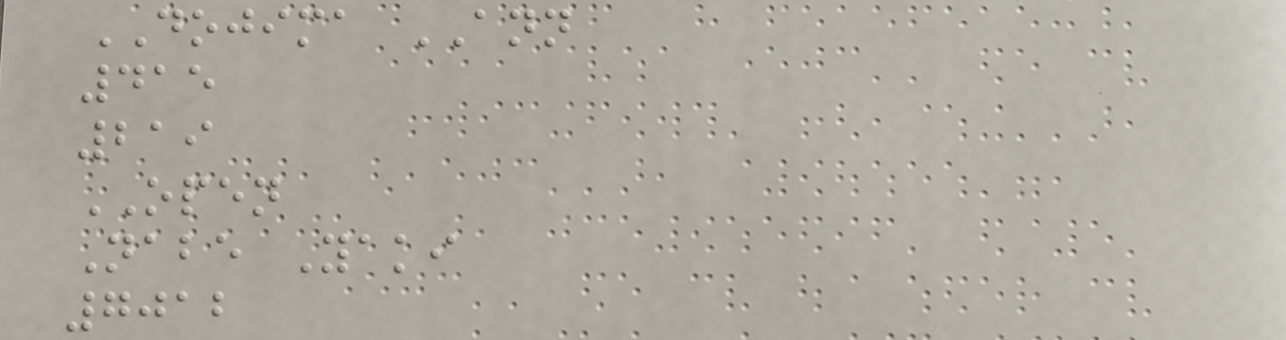DOJIMA ANN
415
219
OPEN
Nabe Yaki
7012
